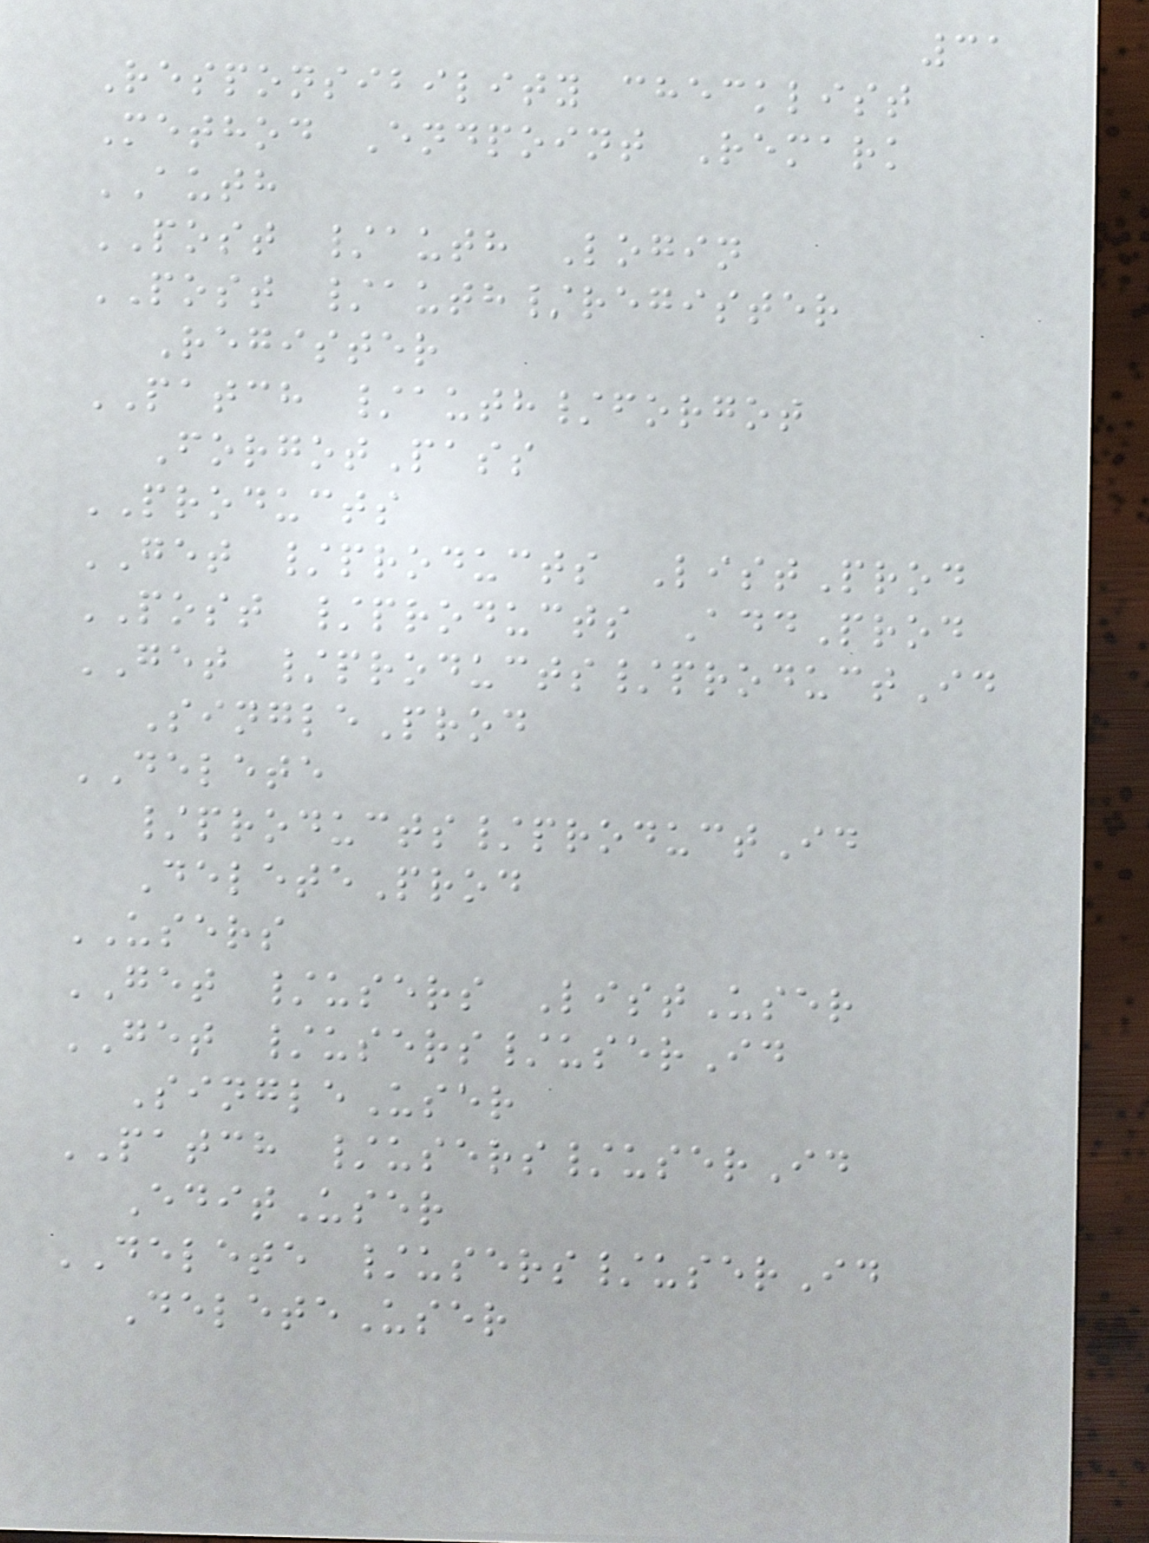31
Responsibility checklist
Method Endpoint Remark
AUTH
POST /auth Login
POST /auth/register
Register
PATCH /auth/forgot
ForgotPass
PRODUCTS
GET /products ListProd
POST /products AddProd
GET /products/productId
SingleProd
DELETE
/products/productId
DeleteProd
USERS
GET /users ListUser
GET /users/userId
SingleUser
PATCH /users/userId
EditUser
DELETE /users/userId
DeleteUser
